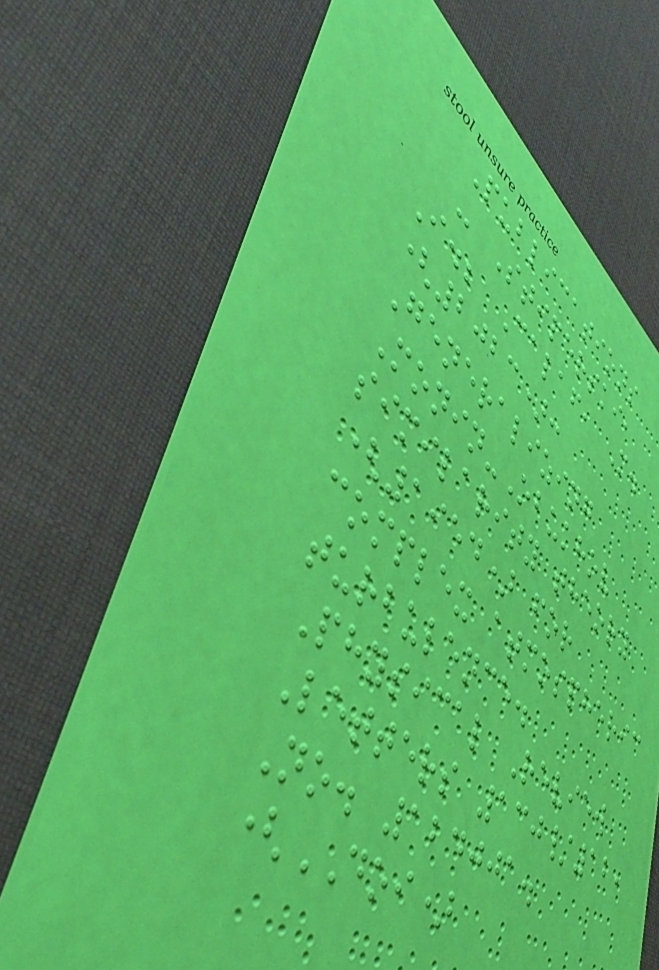Publications
- Stiperski,
I.; Calaf, M.
(2023):
Generalizing
Monin-Obukhov
similarity theory
(1954) for
complex atmospheric
turbulence.
Physical Review
Letters 130/12,
No. 124001.
(DOI)
